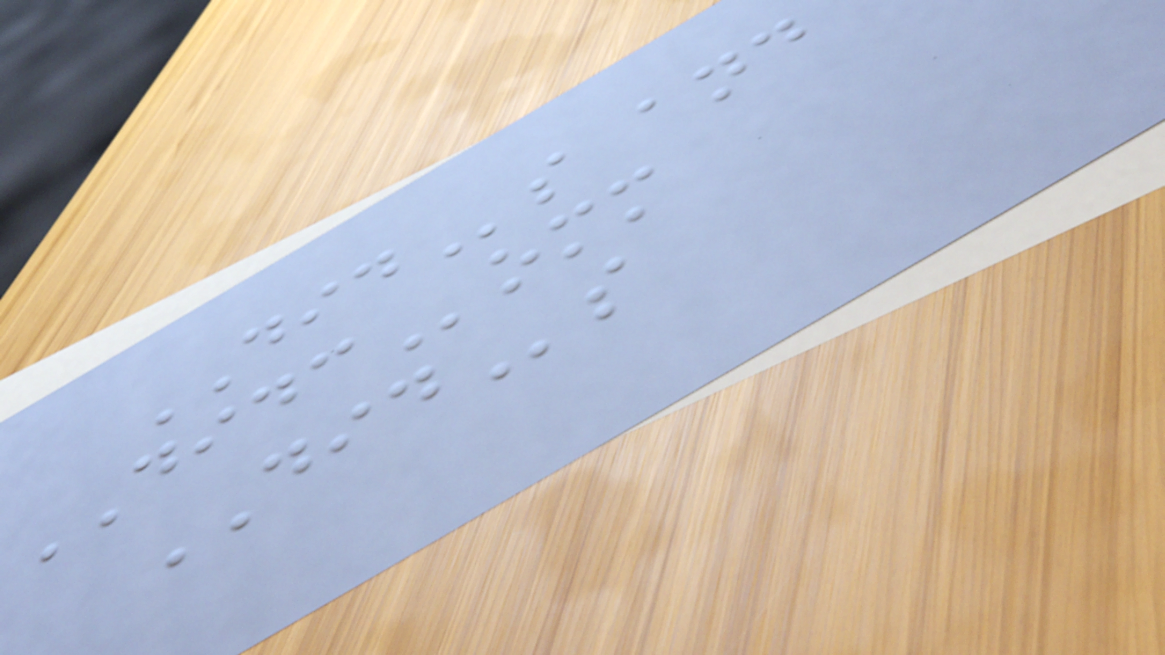DIDs and
DIDComm
DIDs
